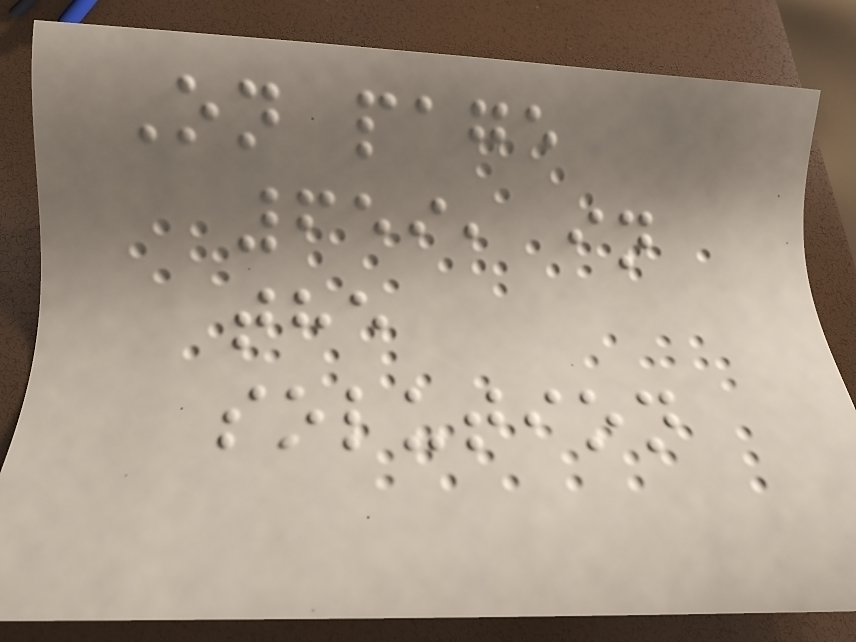On page
659, in
the
solution
